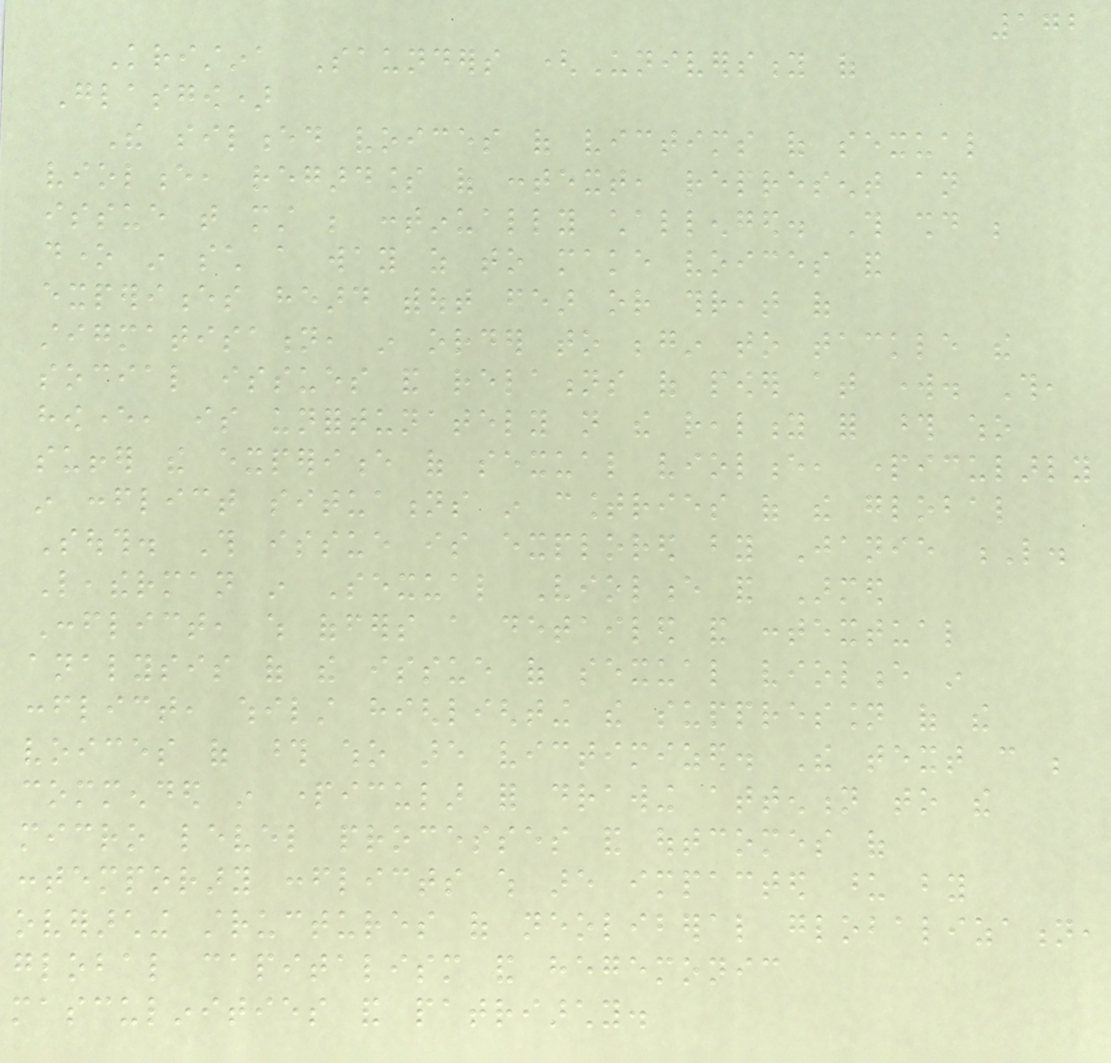172
Kristina Saunders (University of
Glasgow)
The silenced voices of victims of sexual
violence, regardless of context, represent an
issue that must be continually challenged. This should be
done in such a way as to make voices and
experiences heard without fear or threat of
stigmatisation, in order to begin to tackle the
social issues and relations of power at work. This,
however, is unfortunately not the reality for those who
suffer the experience of sexual violence, particularly
in conflict situations in countries of the global
South. This issue is explored by Janie L.
Leatherman in Sexual Violence and Armed
Conflict, which offers a detailed and contextual
analysis of the issue of sexual violence in
conflict, whilst highlighting the suppression of the
voices of those who are victimized. The text can be
commended in particular for drawing attention to the
micro level processes and outcomes of
contemporary conflicts which are impacted upon by
overarching structures of neoliberal globalization,
global capitalism and hegemonic
masculinities and patriarchy.
